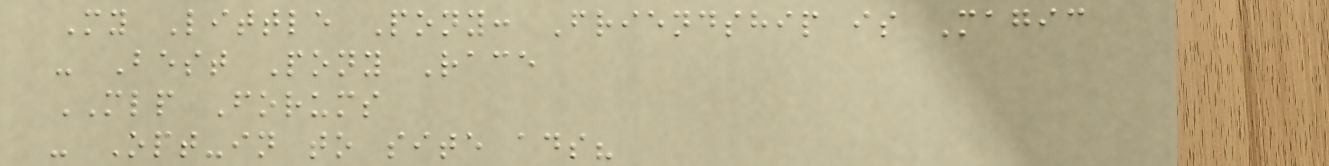My Little Pony: Friendship is Magic
- Best Pony Race
MLP Forums
- Opt-in to site ads?
